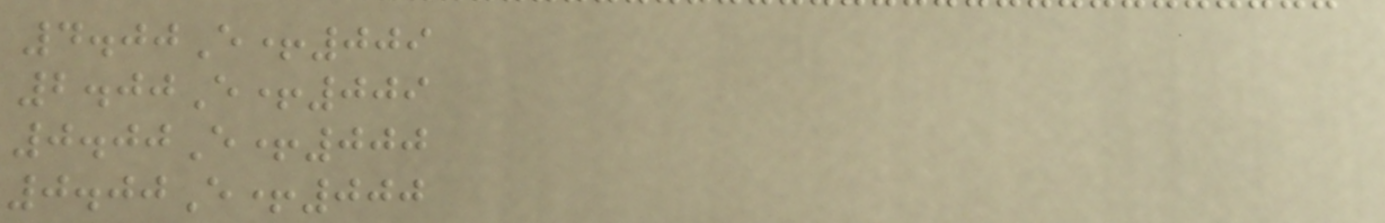4.00E+009
2.00E+009
0.00E+000
0.00E+000
